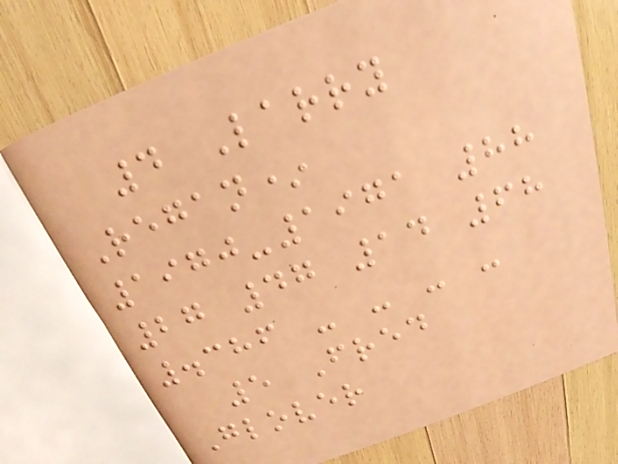4 Larry
Regan*
1970-1971 88
27 47 14 68
.386 - - - -
5 Fred
Glover
